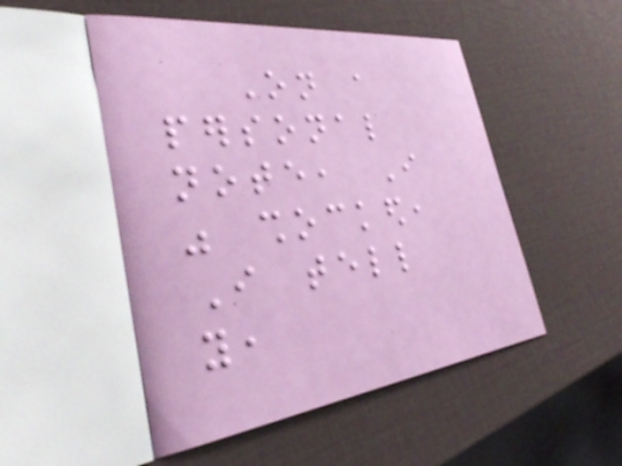On a
personal
note, I
was shocked,
I tell
you,
